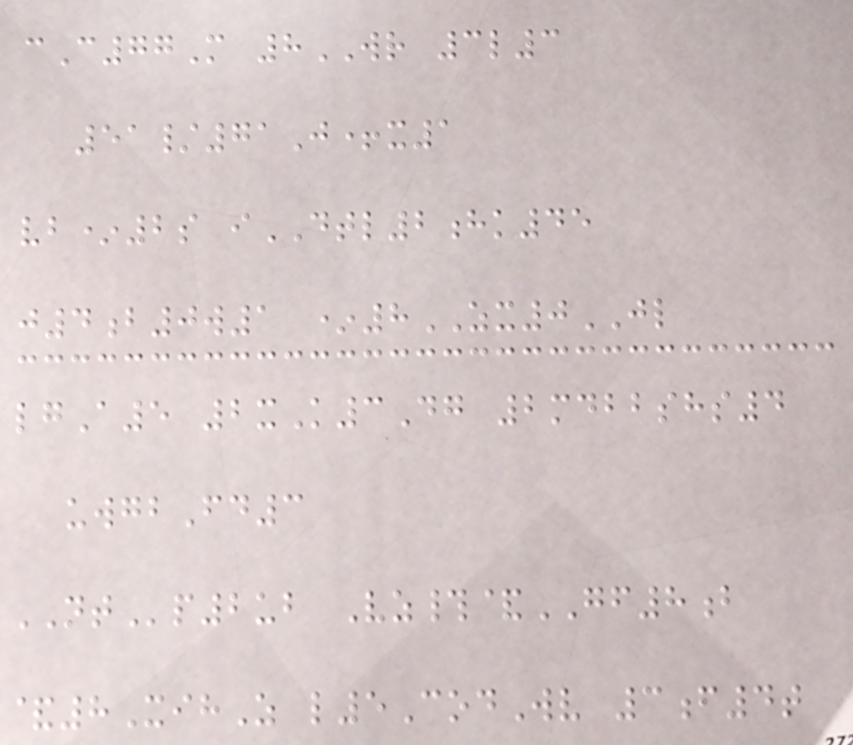cC77M 8WR 3l3
51/71J+x1
vb*2s iDTL2hk45
j4b0w1 *8ZX0JL
lgA5 2xK3Dg 2mdbbshs4
uwgbFd3
NTp2ub Vz#&GF8b
&8XihZ l5CodWv 3f4t
